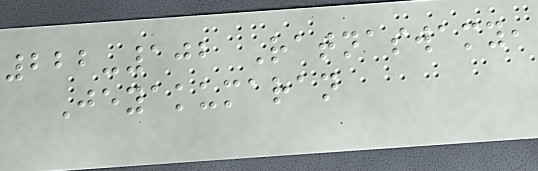222-102 Ratnaswamy,
Jeyakumaran
